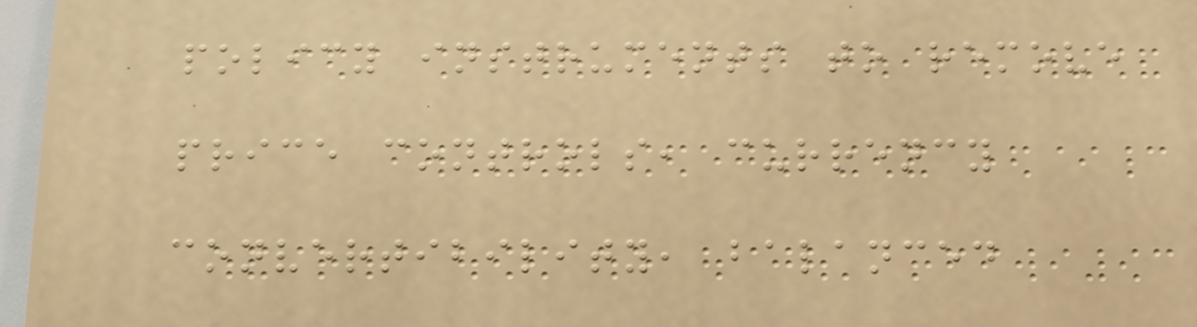policy instruments to remove
price controls, currency
convertibility, balanced
